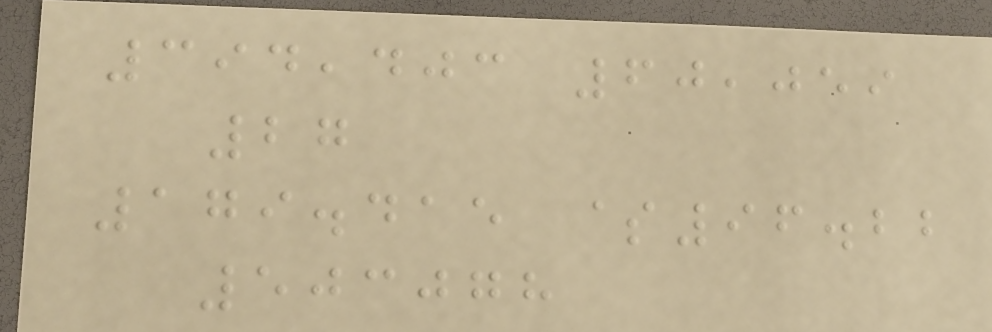394,403 60,059
27
179.415 $96.22
503078
